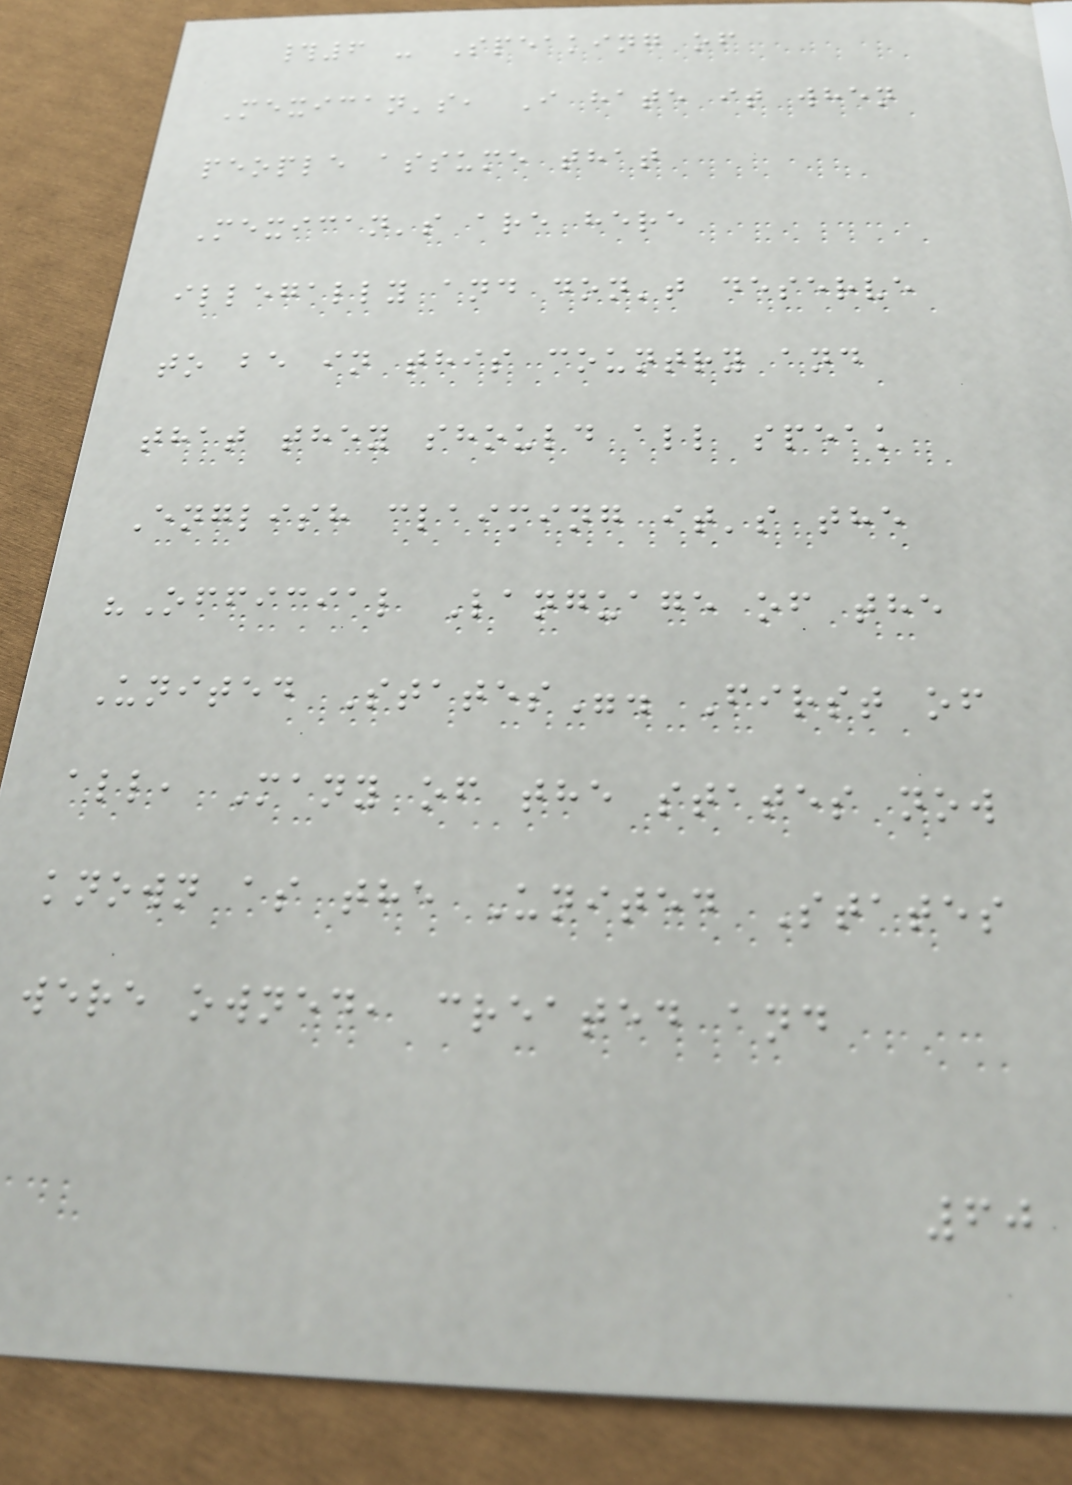#6 - Speaking of
Mexican's, I hate it when
people assume that
Mexican's are here
illegally and don't deserve
to be in this country and
that they should all speak
English claiming it's the
"Official Language of the
United States". First of
all, Many of the states now
known as the United States
were owned, created and
60
